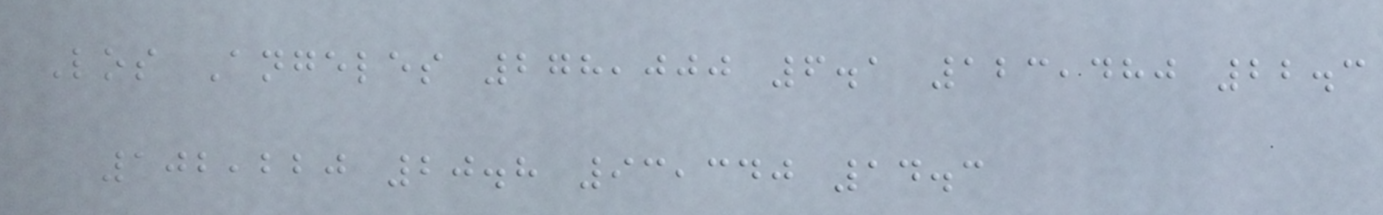Los Angeles 278,000 6.1 123,480 22.3
102,220 20.8 93,340 14.3
